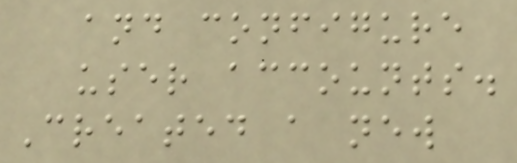and configure
user accounts.
Created a new
